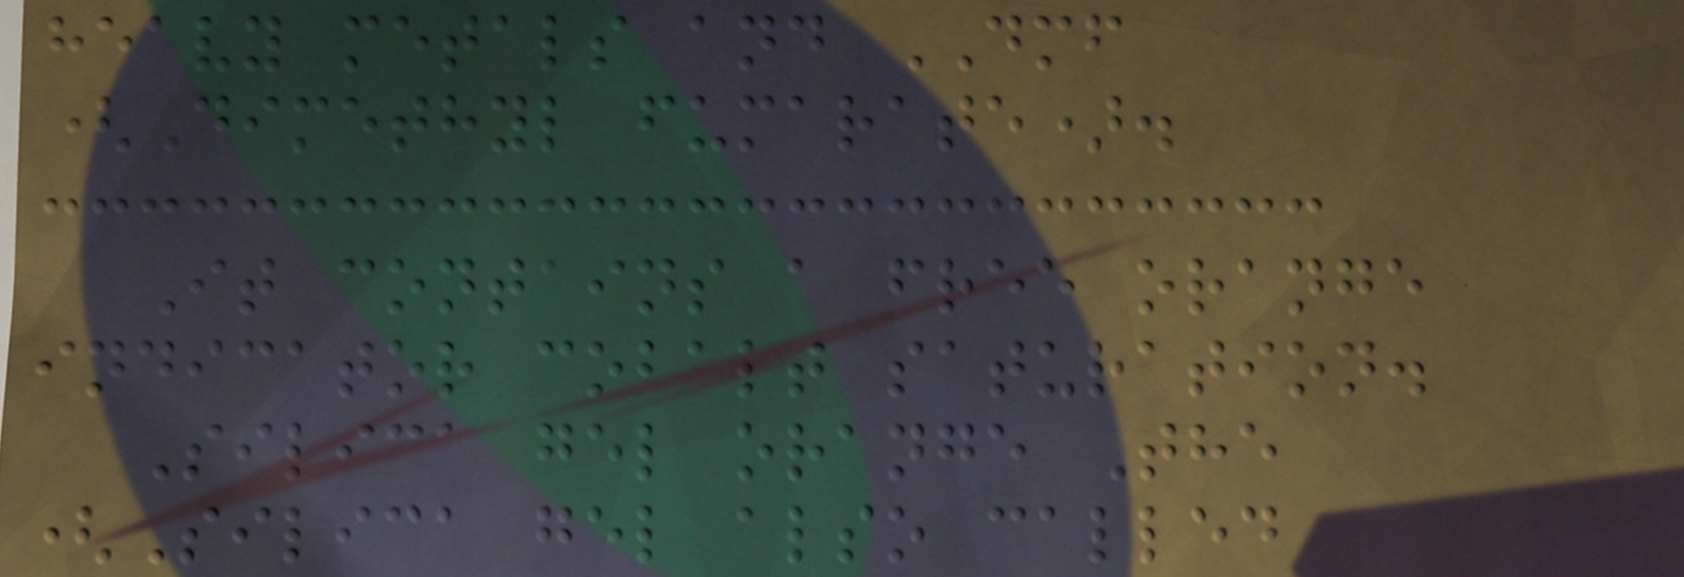heavy metals and DMF
(Dimethyl fumarate).
It contains a free orange
indicator cobalt saturation.
Silica gel orange The
(Silica gel also called
